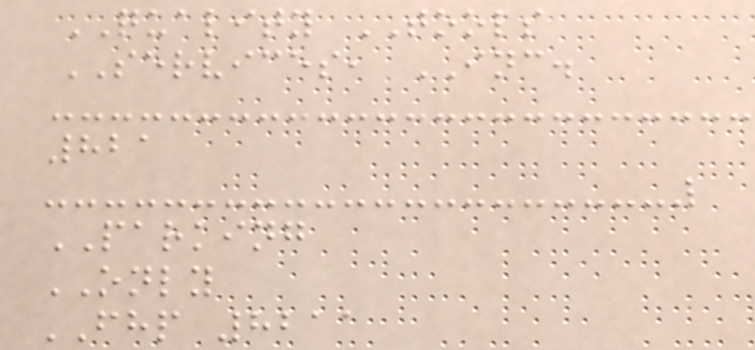QUALITY TOOLS
SERVICES, INC.
821
PARKING
ONLY
FHP 8211
